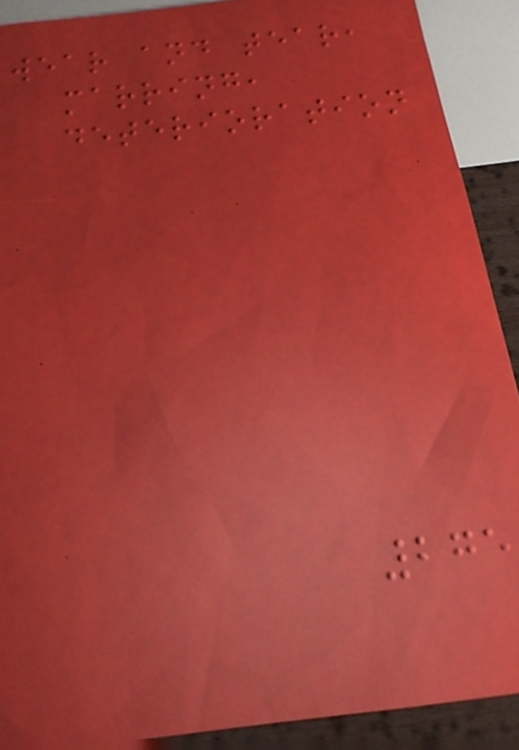wear and tear,
marring,
deterioration
275
